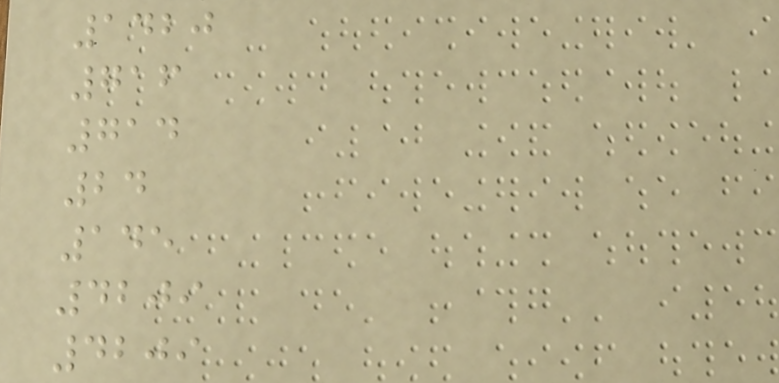1420
716
714
24
145
4209
4209
